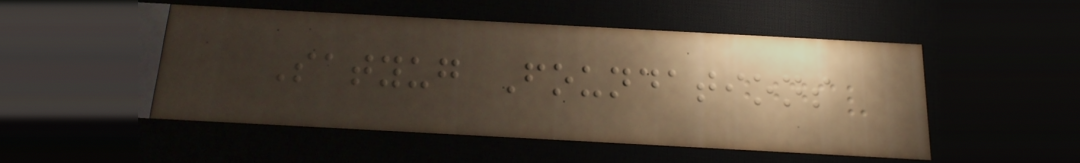Satyug Foundations
